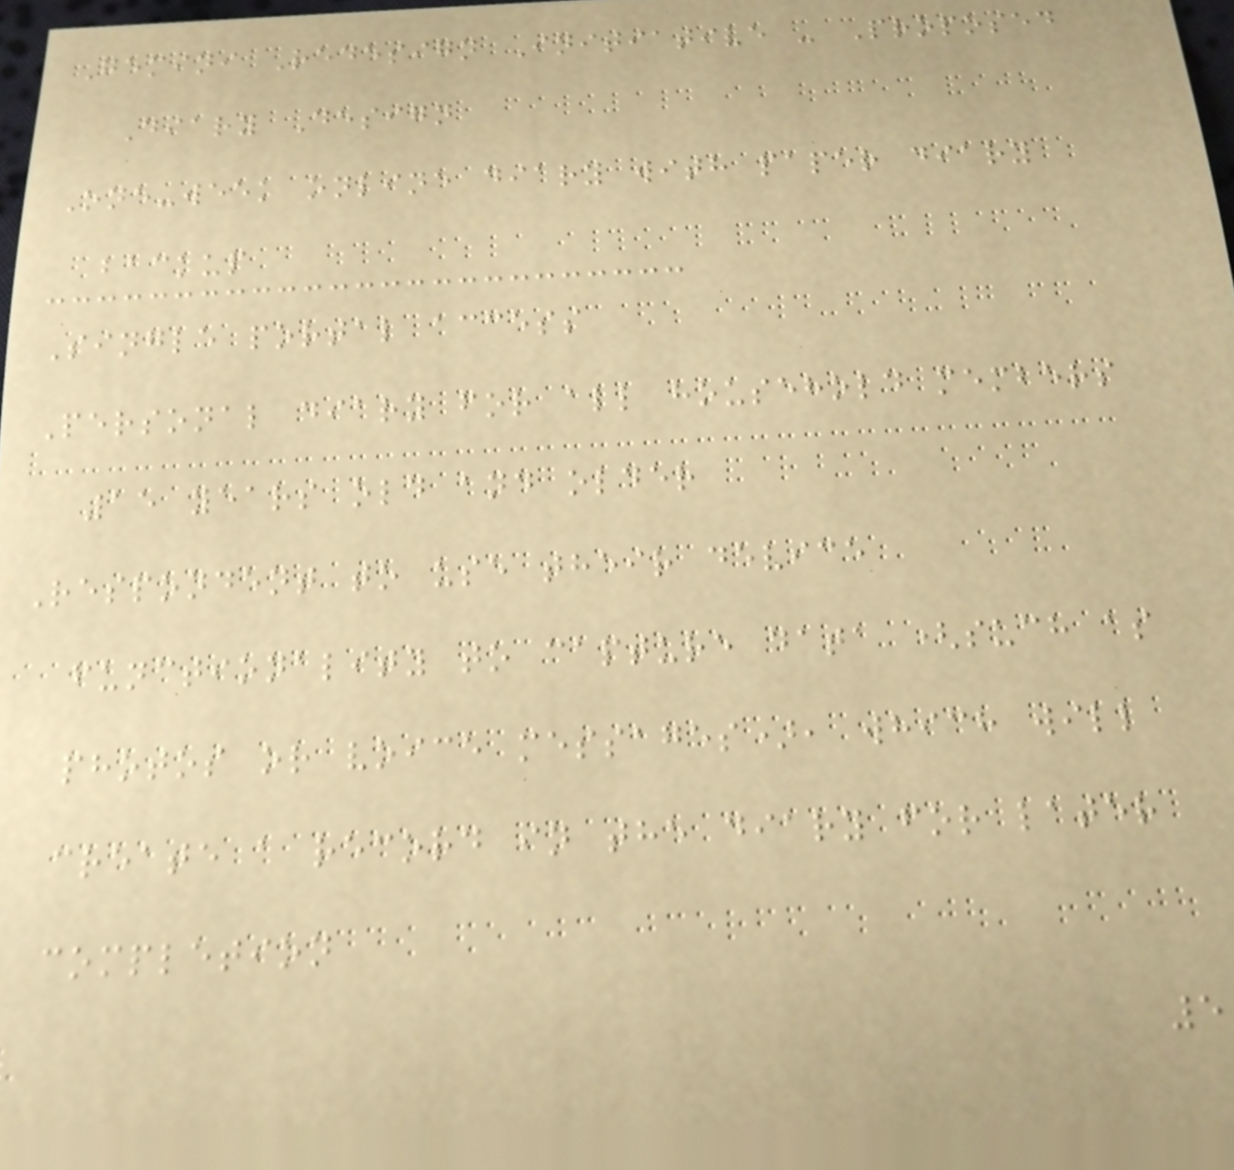Gemini Redesign Initiative - Proposed
Diary Design
One-week online diary with paper diary
backup
Single portal access
Personal diary for all household members
15 years old and older
Respondent to use their device
functionality to capture data (such as
photos or voice messages), which will
create a record in the diary for later
completion
5
